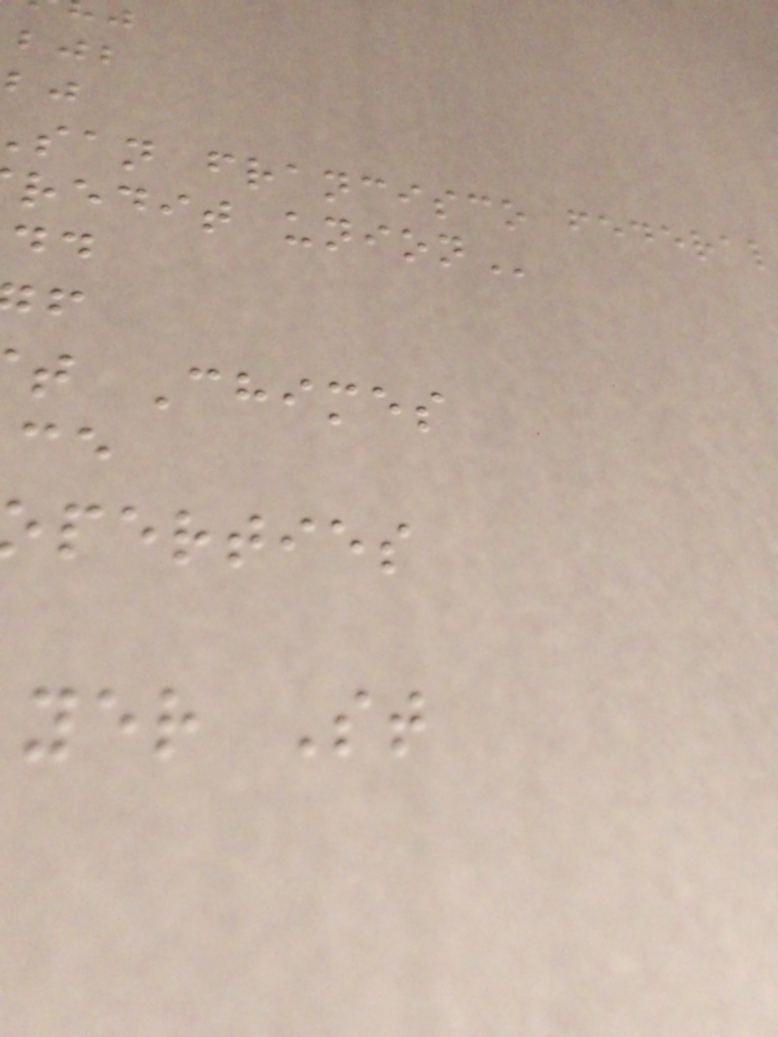san francisco federal
redit
t Chimes
perties
yer St
